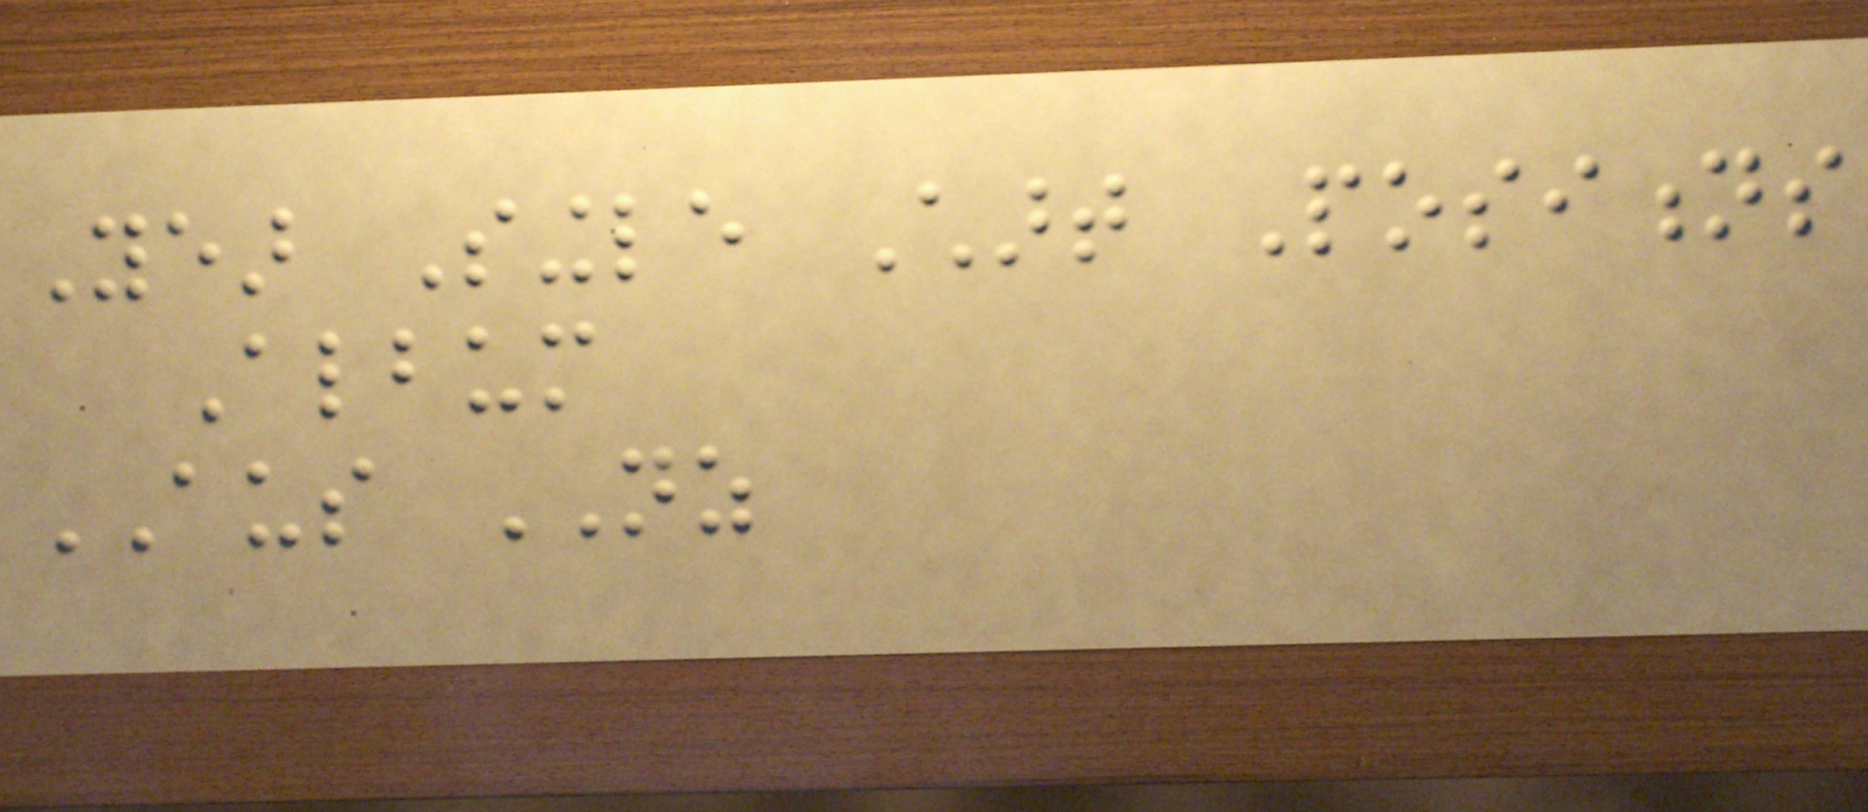Year Single Chart Positions
Album
AUS NZ
